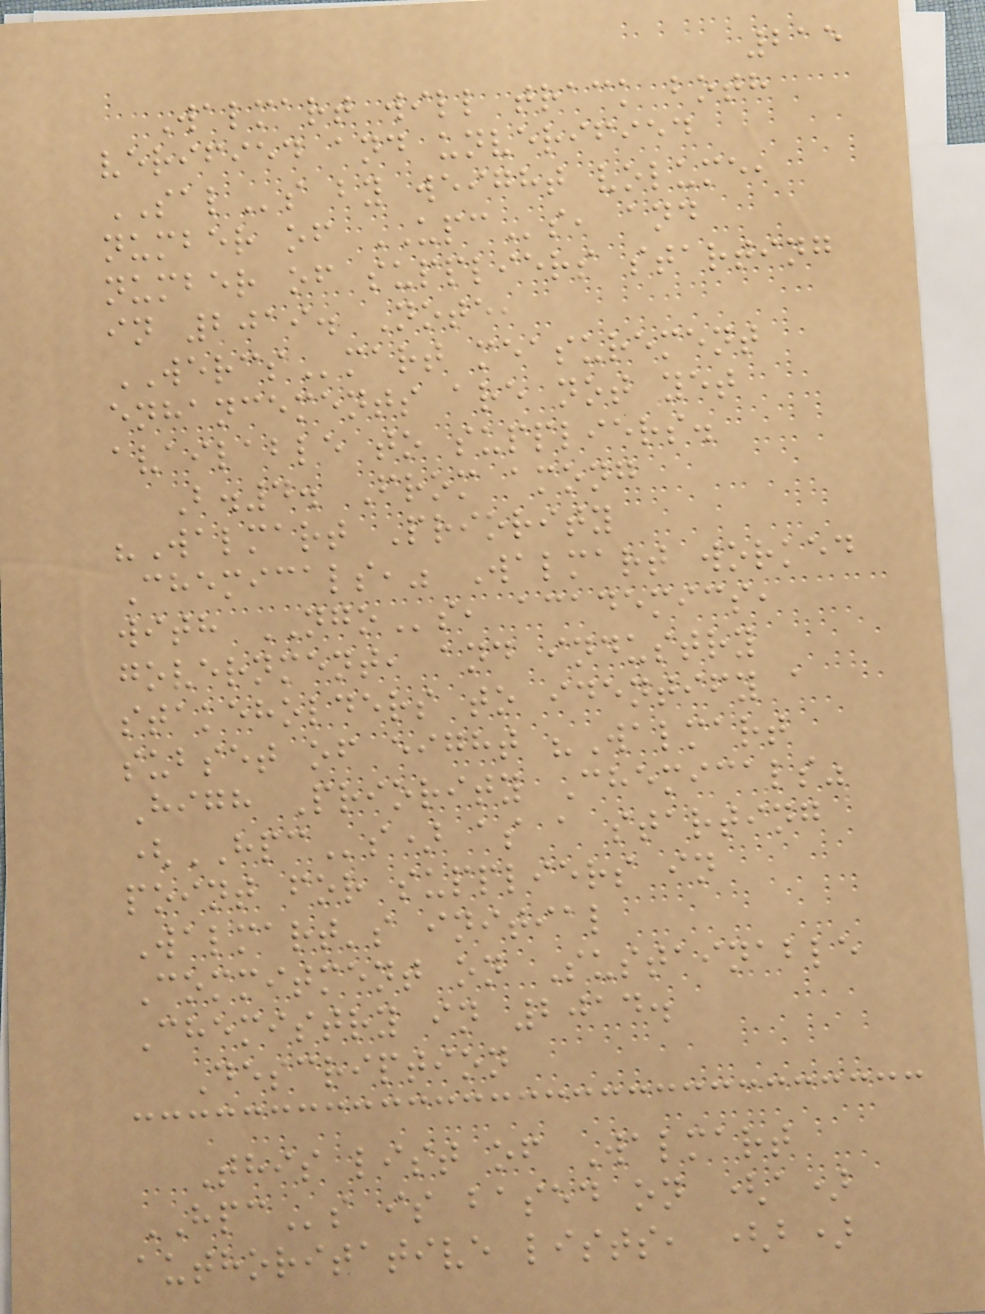215
Walmart will track both
verified and unverified
SALs by weight volume,
number of UPCs, and
number of suppliers starting
in 2019. Note,
WERCSmart measurement
enhancements are not yet
available to suppliers.
B.4. From among
"Walmart Priority
Chemicals," Walmart worked
with NGOs, academics,
government, and industry
stakeholders to identify a
subset of eight "Walmart
High Priority Chemicals"
(HPCs) as a starting
point for suppliers in
Walmart's initial
Commitment on Sustainable
Chemistry in 2014.
Description
This list of Walmart
HPCs is based on (a)
authoritative lists, (b)
